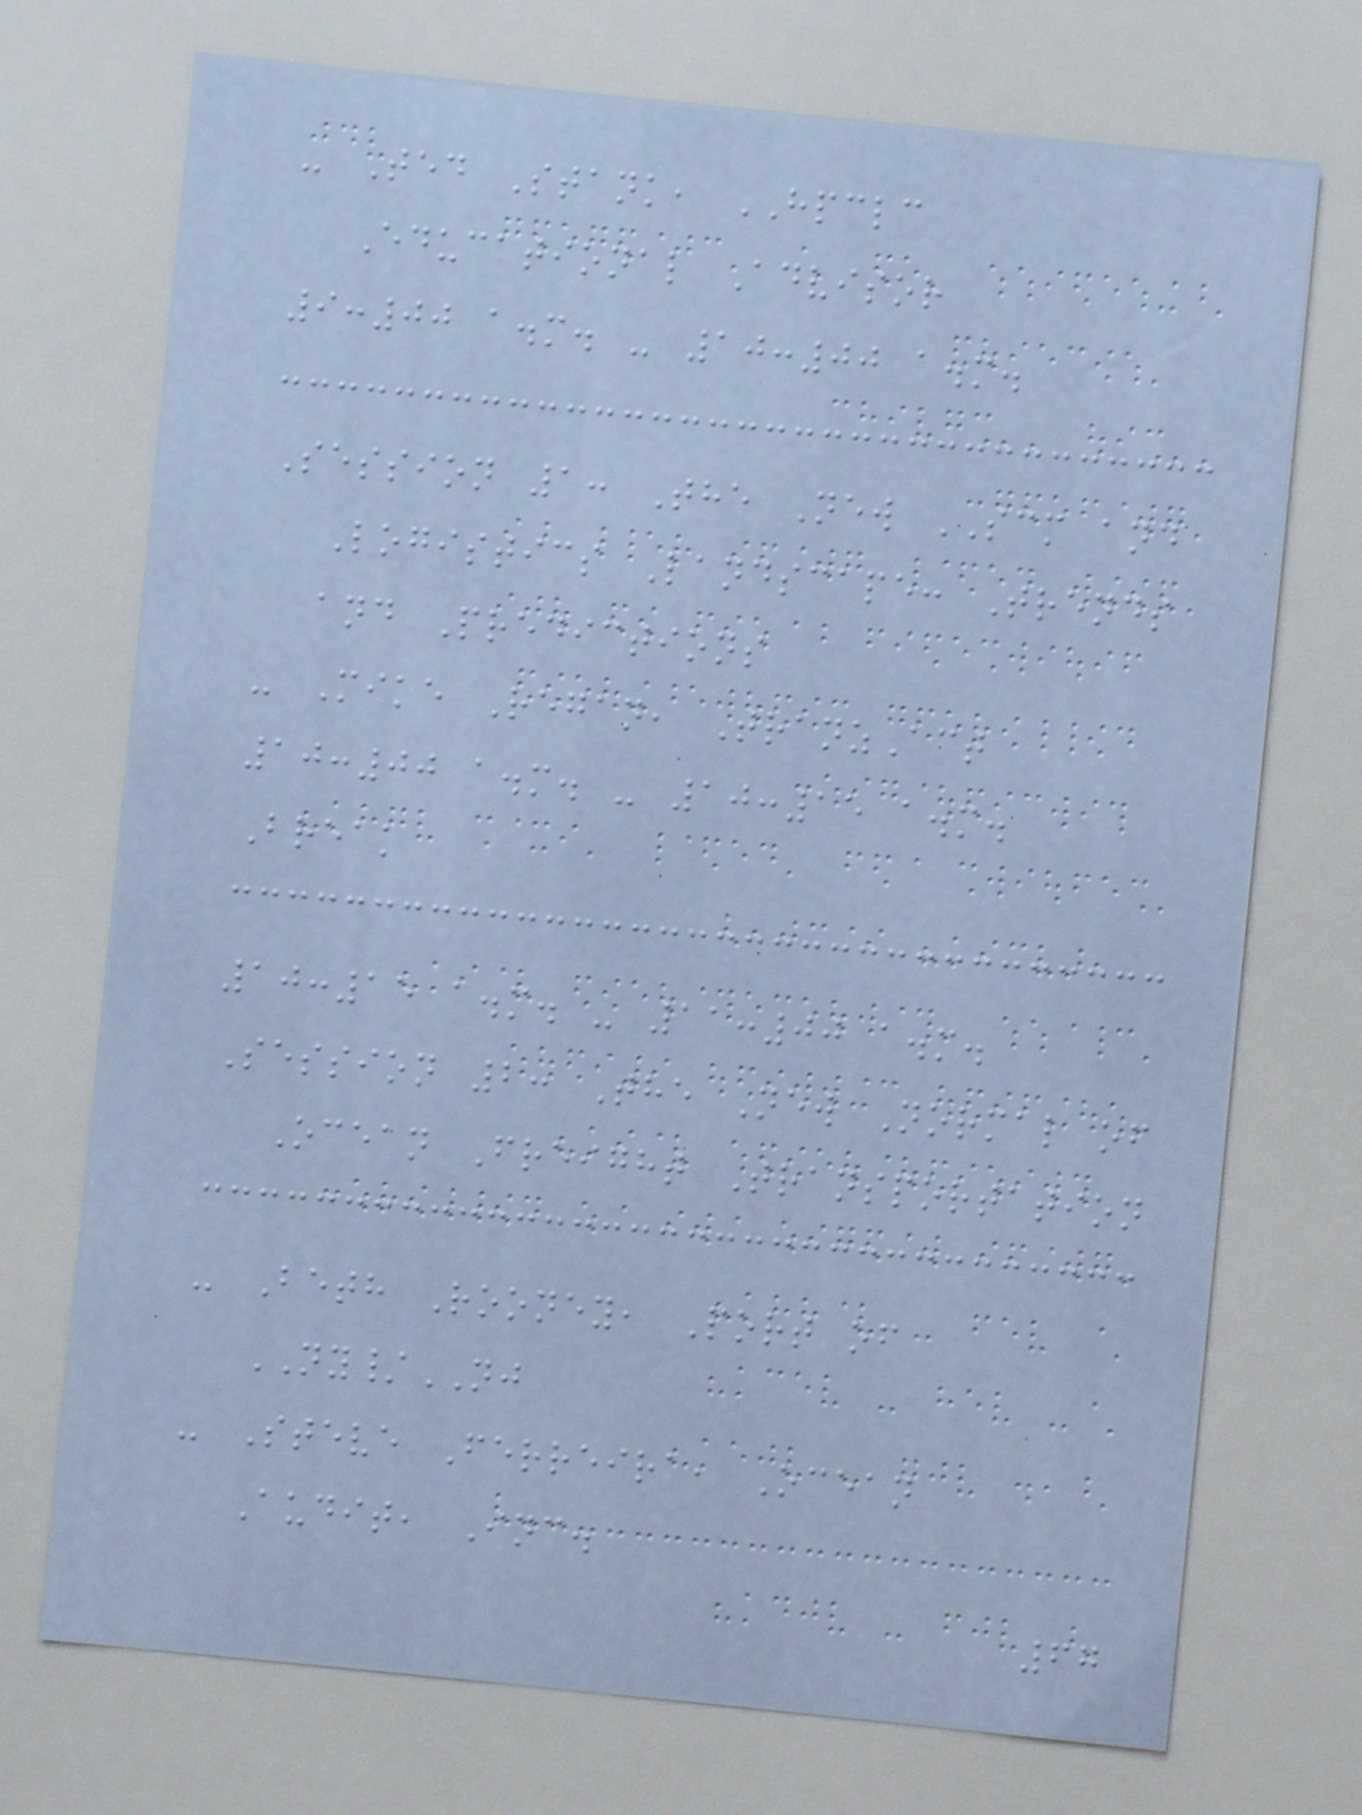- Ted Stank, HPCLC
Educational Advisor
9:00 a.m. - 10:00 a.m.
Session 1: The New SCM and
Logistics Landscape: Trends
and Predictions
- Mike Regan, TranzAct
10:00 a.m. - 10:15 a.m.
Break
10:15 a.m. - 11:00 a.m.
Session 2: The New Normal of
Ocean Freight Transportation
- Beth Rooney, Port of
NY/NJ
- Steve Ferreira, Ocean
Audit, Inc.
67
